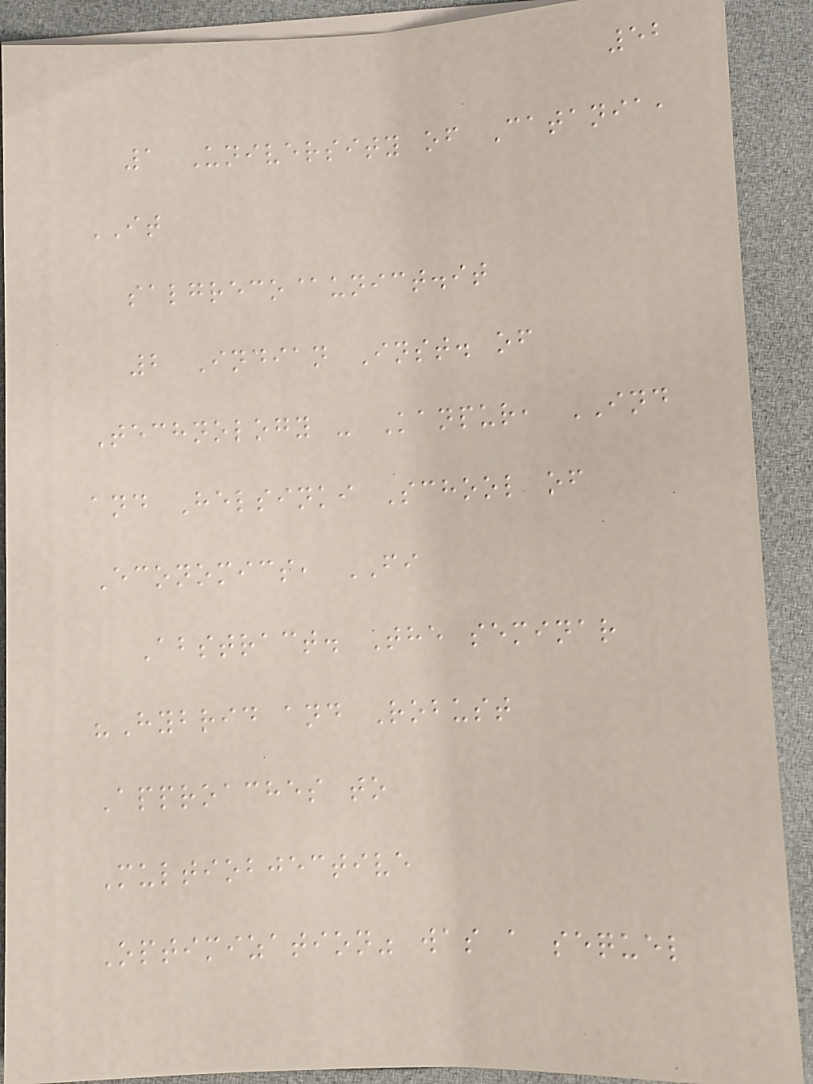52
1 University of Catania,
IT
salgreco@unict.it
2 Indian Inst. of
Technology - Kanpur, IND
and Helsinki School of
Economics, FI
Abstract. The seminar
"Hybrid and Robust
Approaches to
Multiobjective
Optimization" was a sequel
